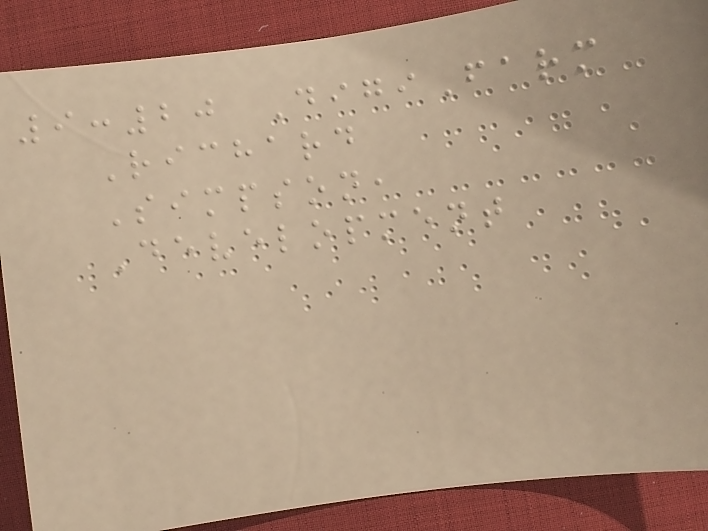9:20 DigiFarm
Richard
Simpson,
Development
